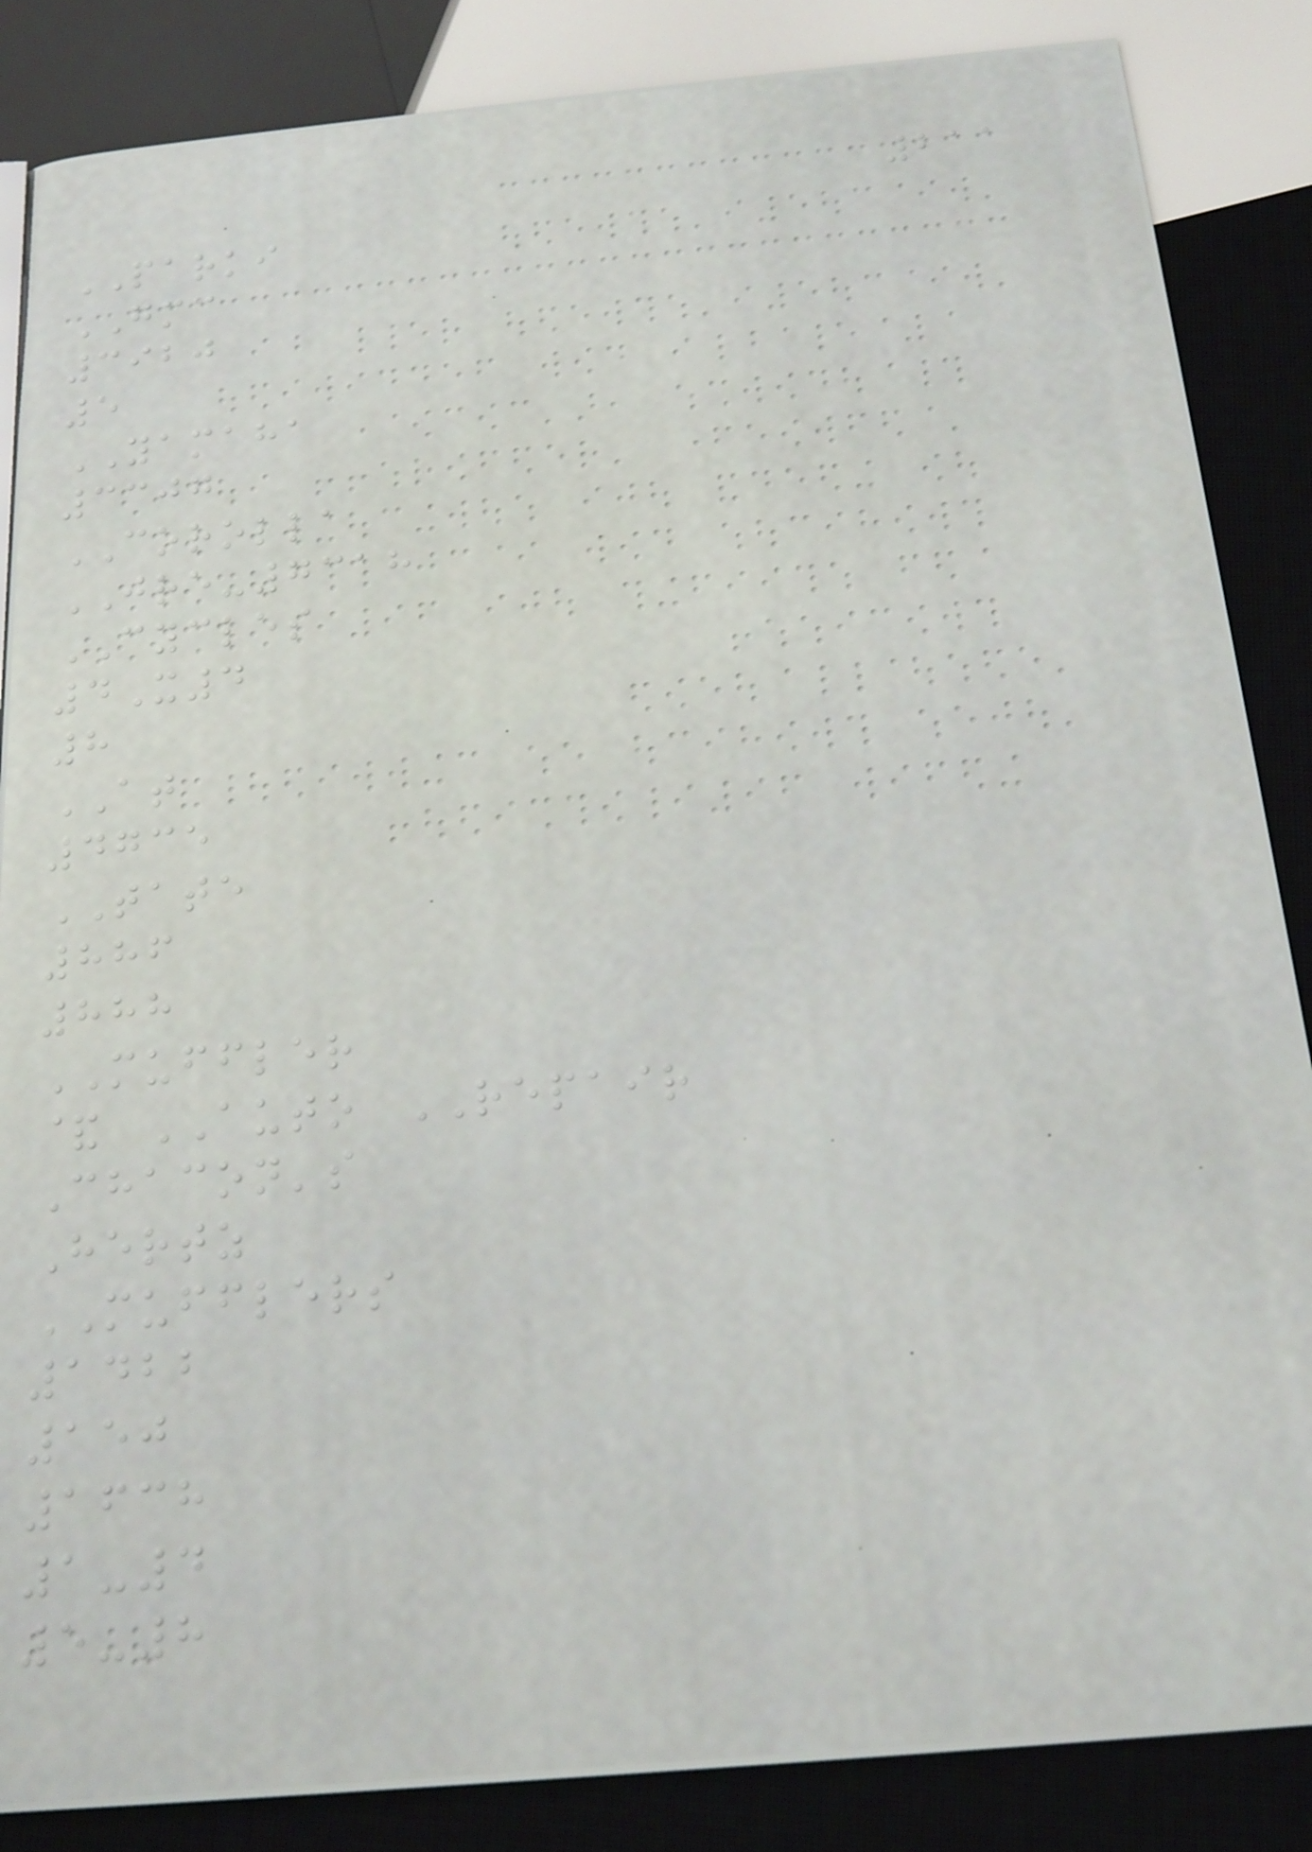211
PARKI
GMC
3920
5
YAMAHA
3307
COROLLA
JRE-7318
CYCLES
4X4
8
AT
4735
TATE
886
888
MUFFLER
& AUTO REPAIR
Chacon's
Hertz
MUFFLERS
1422
150
1638
1-4
5-8
